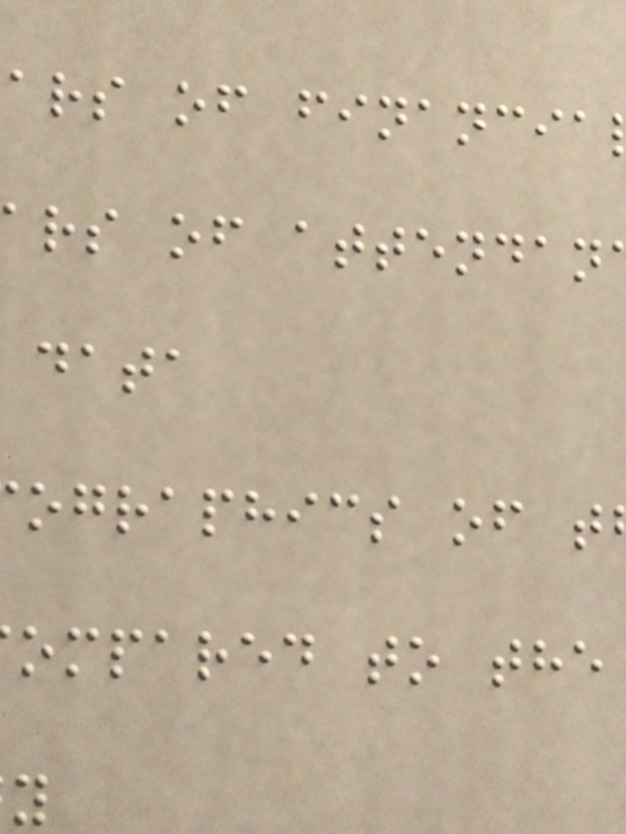ars of financia
rs of attendan
data
ographics of t
ompared to the
